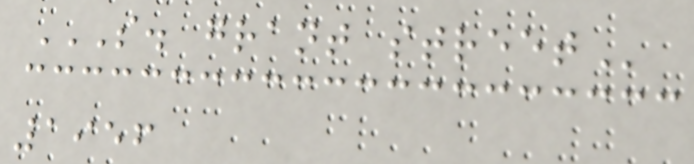S. GRANT STREET
1956
